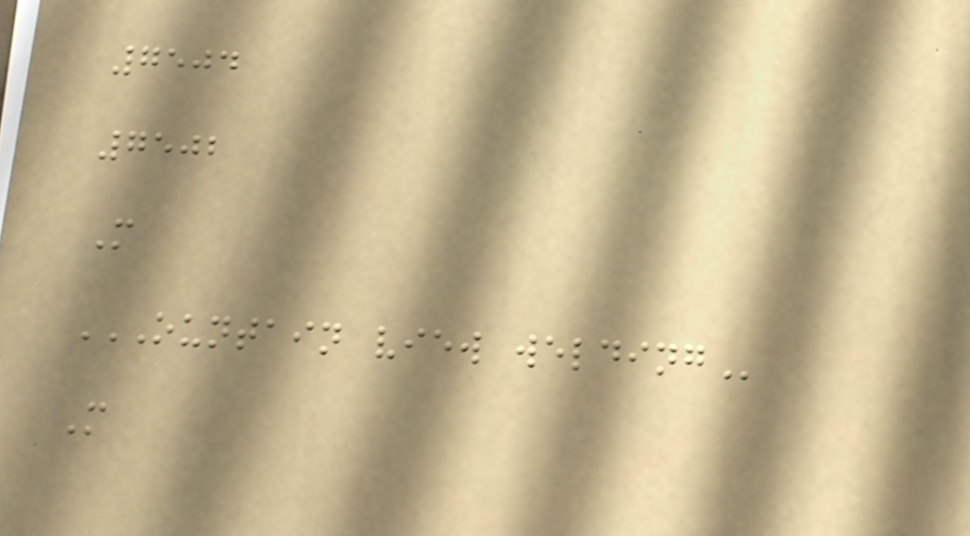7504
7502
M
OUNTAIN VIEW WELDING
M
